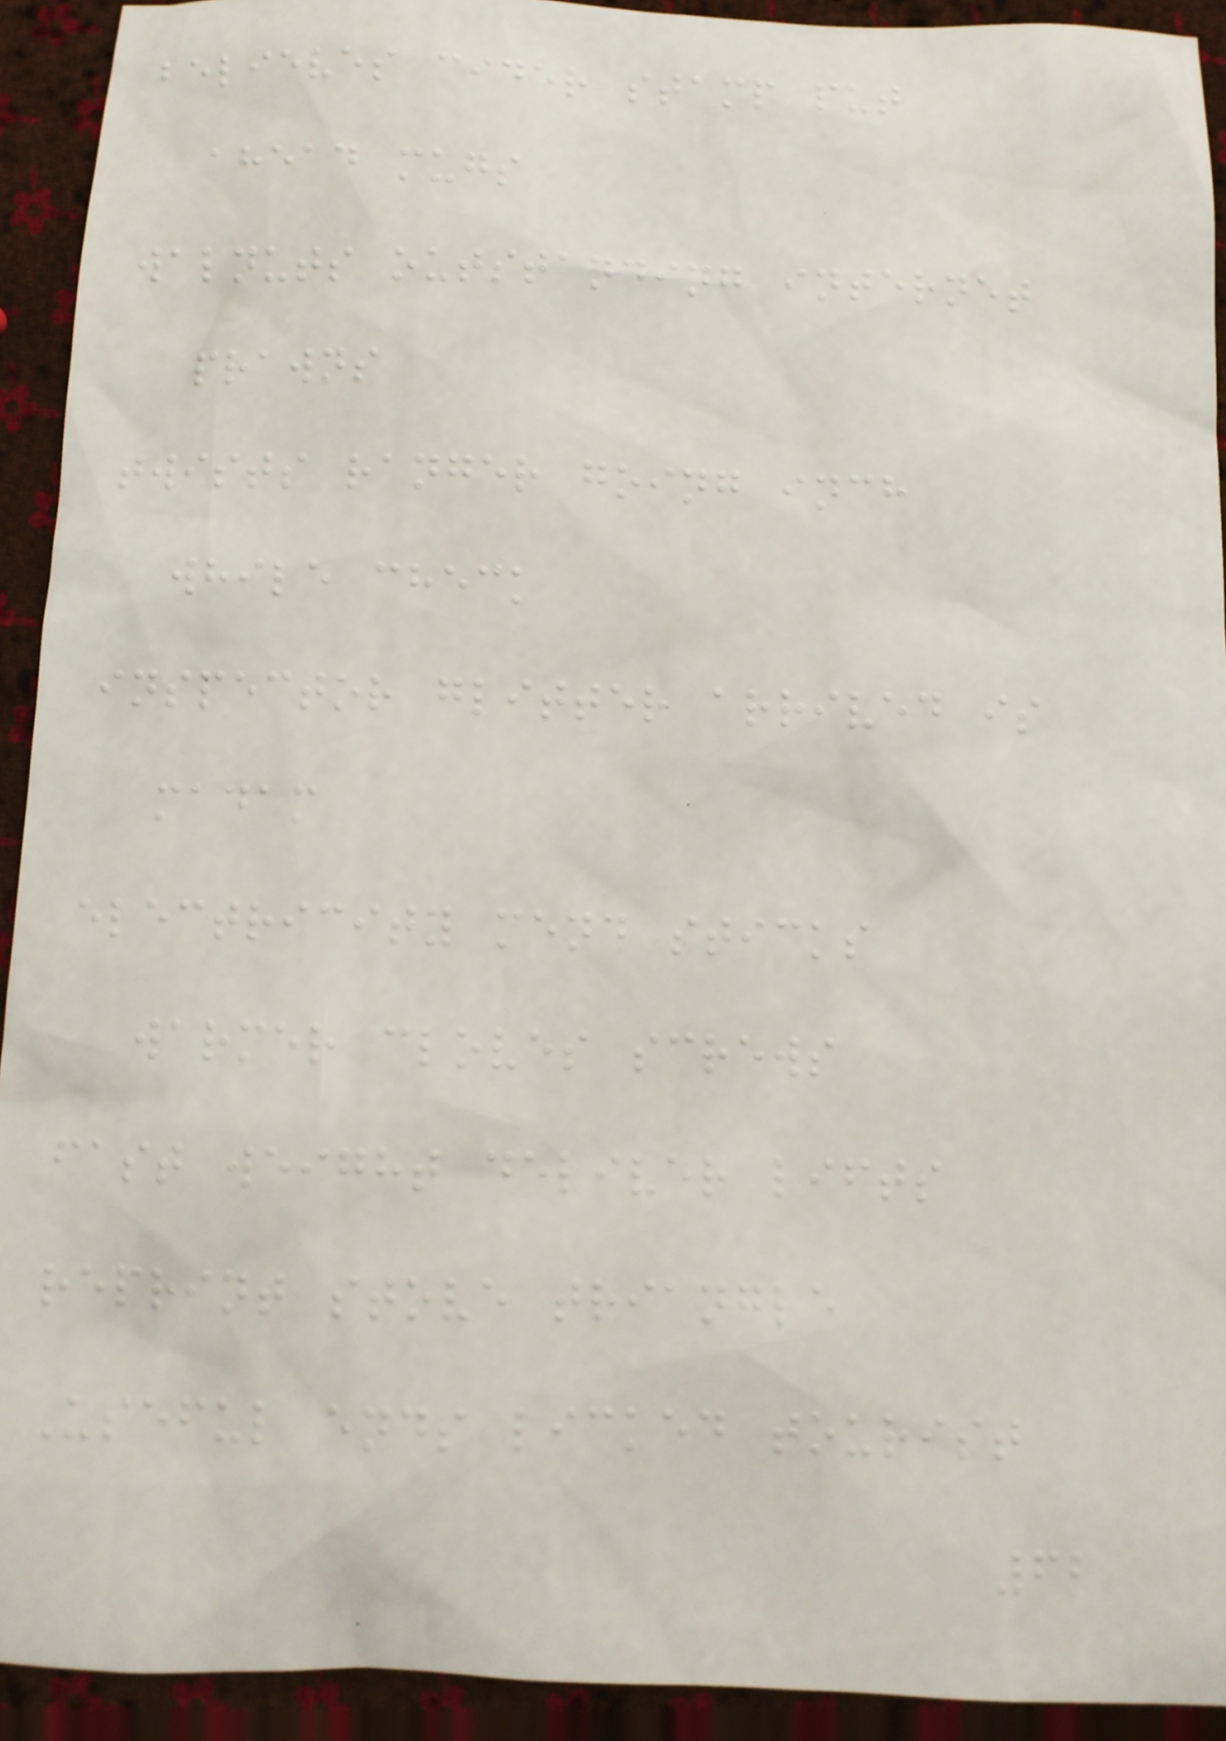believes cider stamp put
ahead mugs
walnuts outstanding internet
prawns
twists ranger going inch
while check
inspector glitter arrived is
madam
electricity mend sticks
warmer cloves screws
fast weight deliver lifts
reprint stove triangle
Useful ends licked tourist
62
